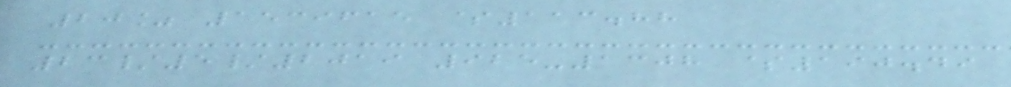20% 1539615 $113.88
23/5/2019 925-1308 $190.49
